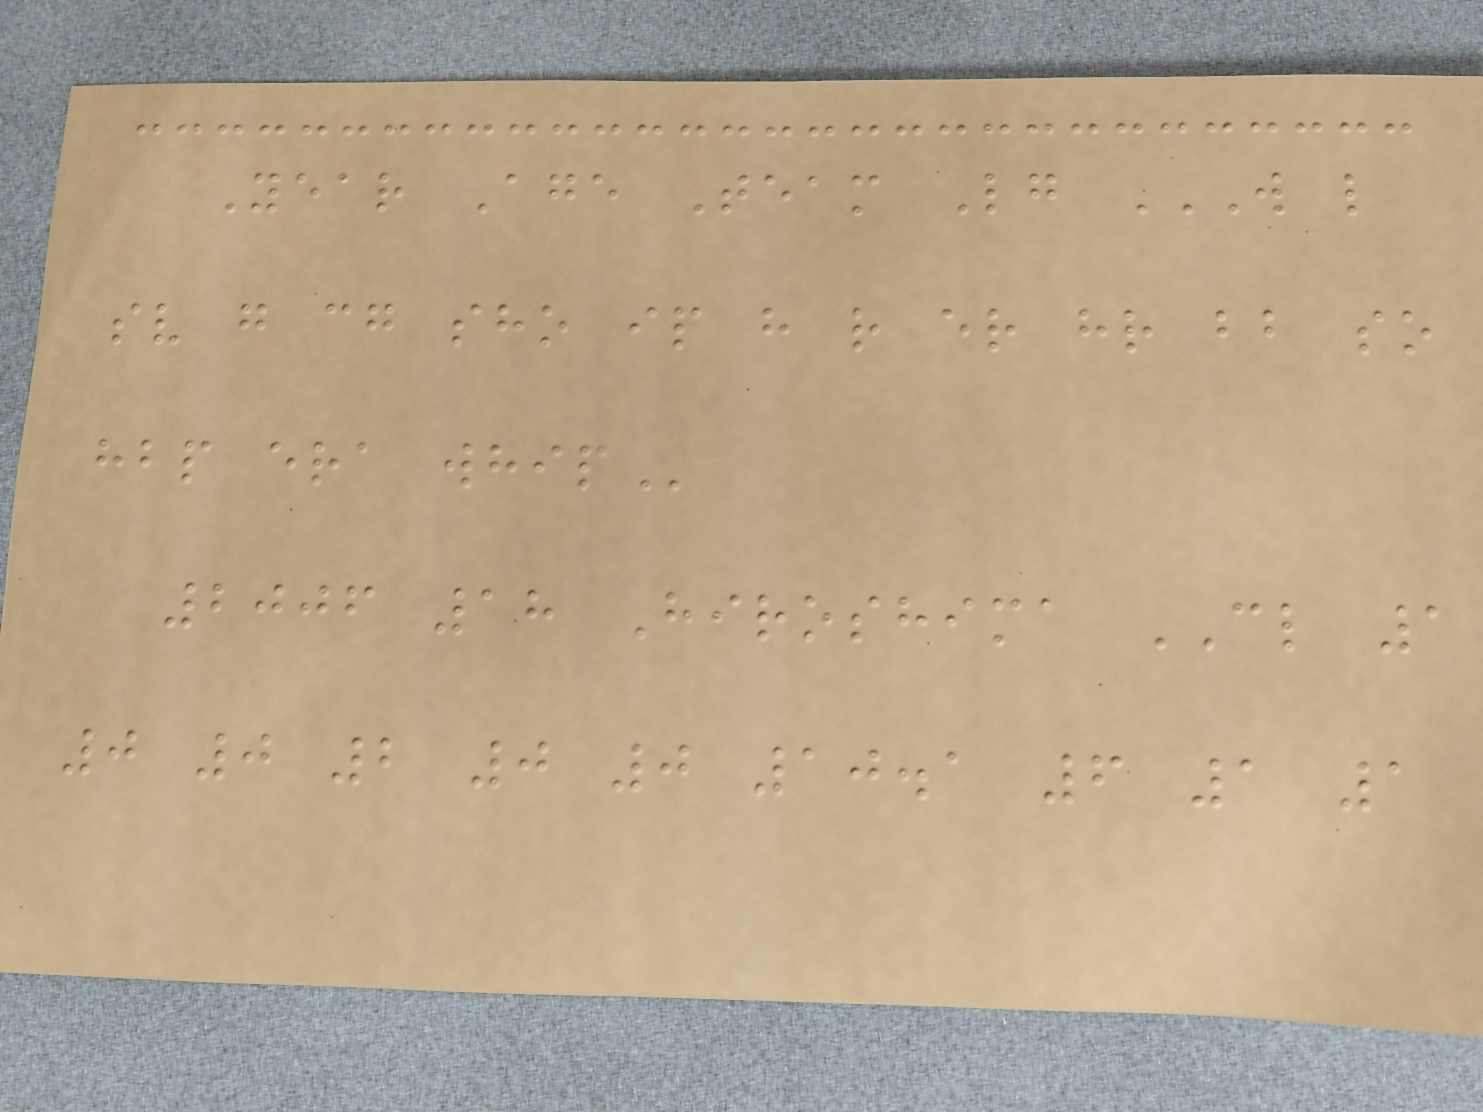Year Age Team Lg W L
SV G CG SHO IP H R ER HR BB SO
HBP ERA WHIP
2006 18 Hiroshima CL 1
0 0 2 0 0 10.1 6 1 1
